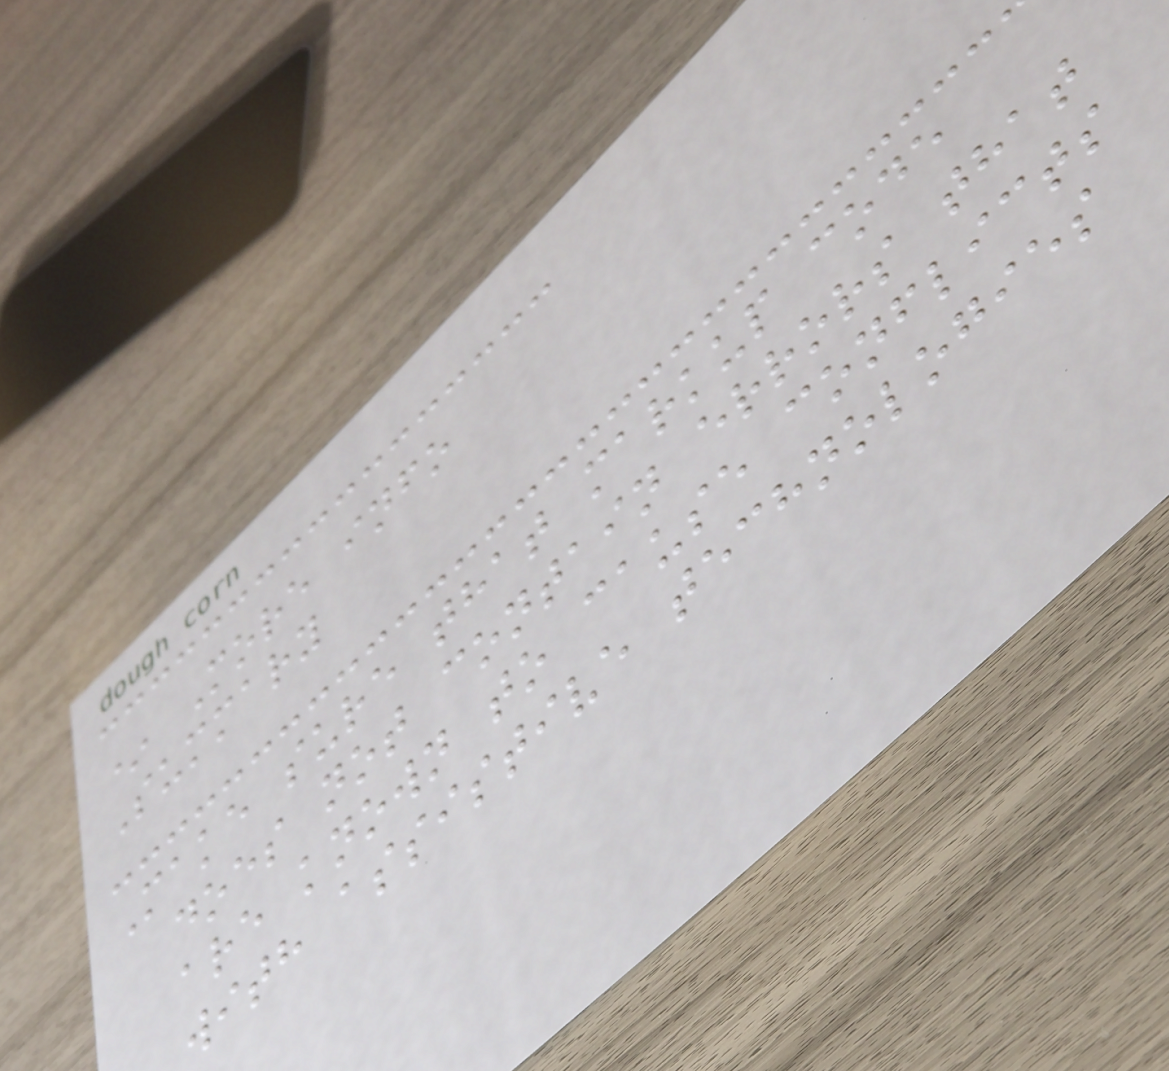* More info
Summary
Make sure that markup code
does not contain errors that
are known to cause conflicts
with assistive technologies
